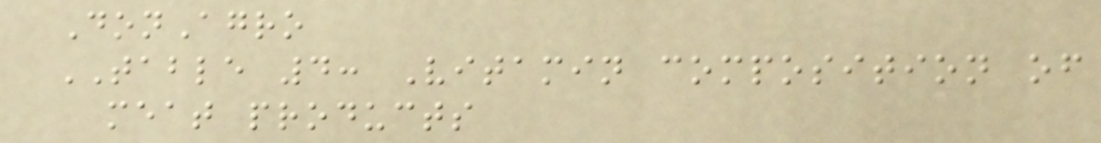DonAgro
TABLE 4: Vitamin composition of
meat products
